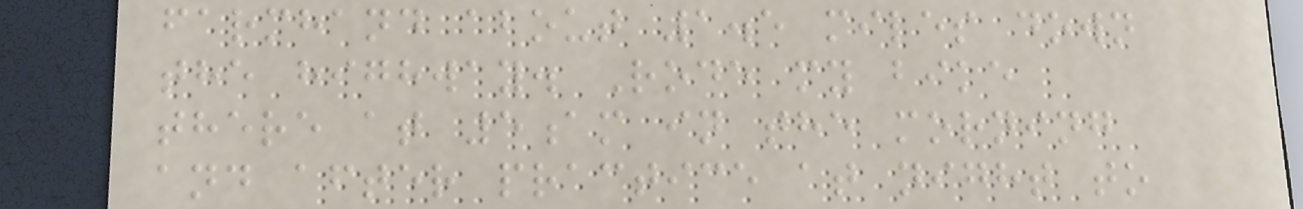farmhand about 1.5 miles down
the highway. Rode my bike
there at 5am in the morning
and after practice at night to
